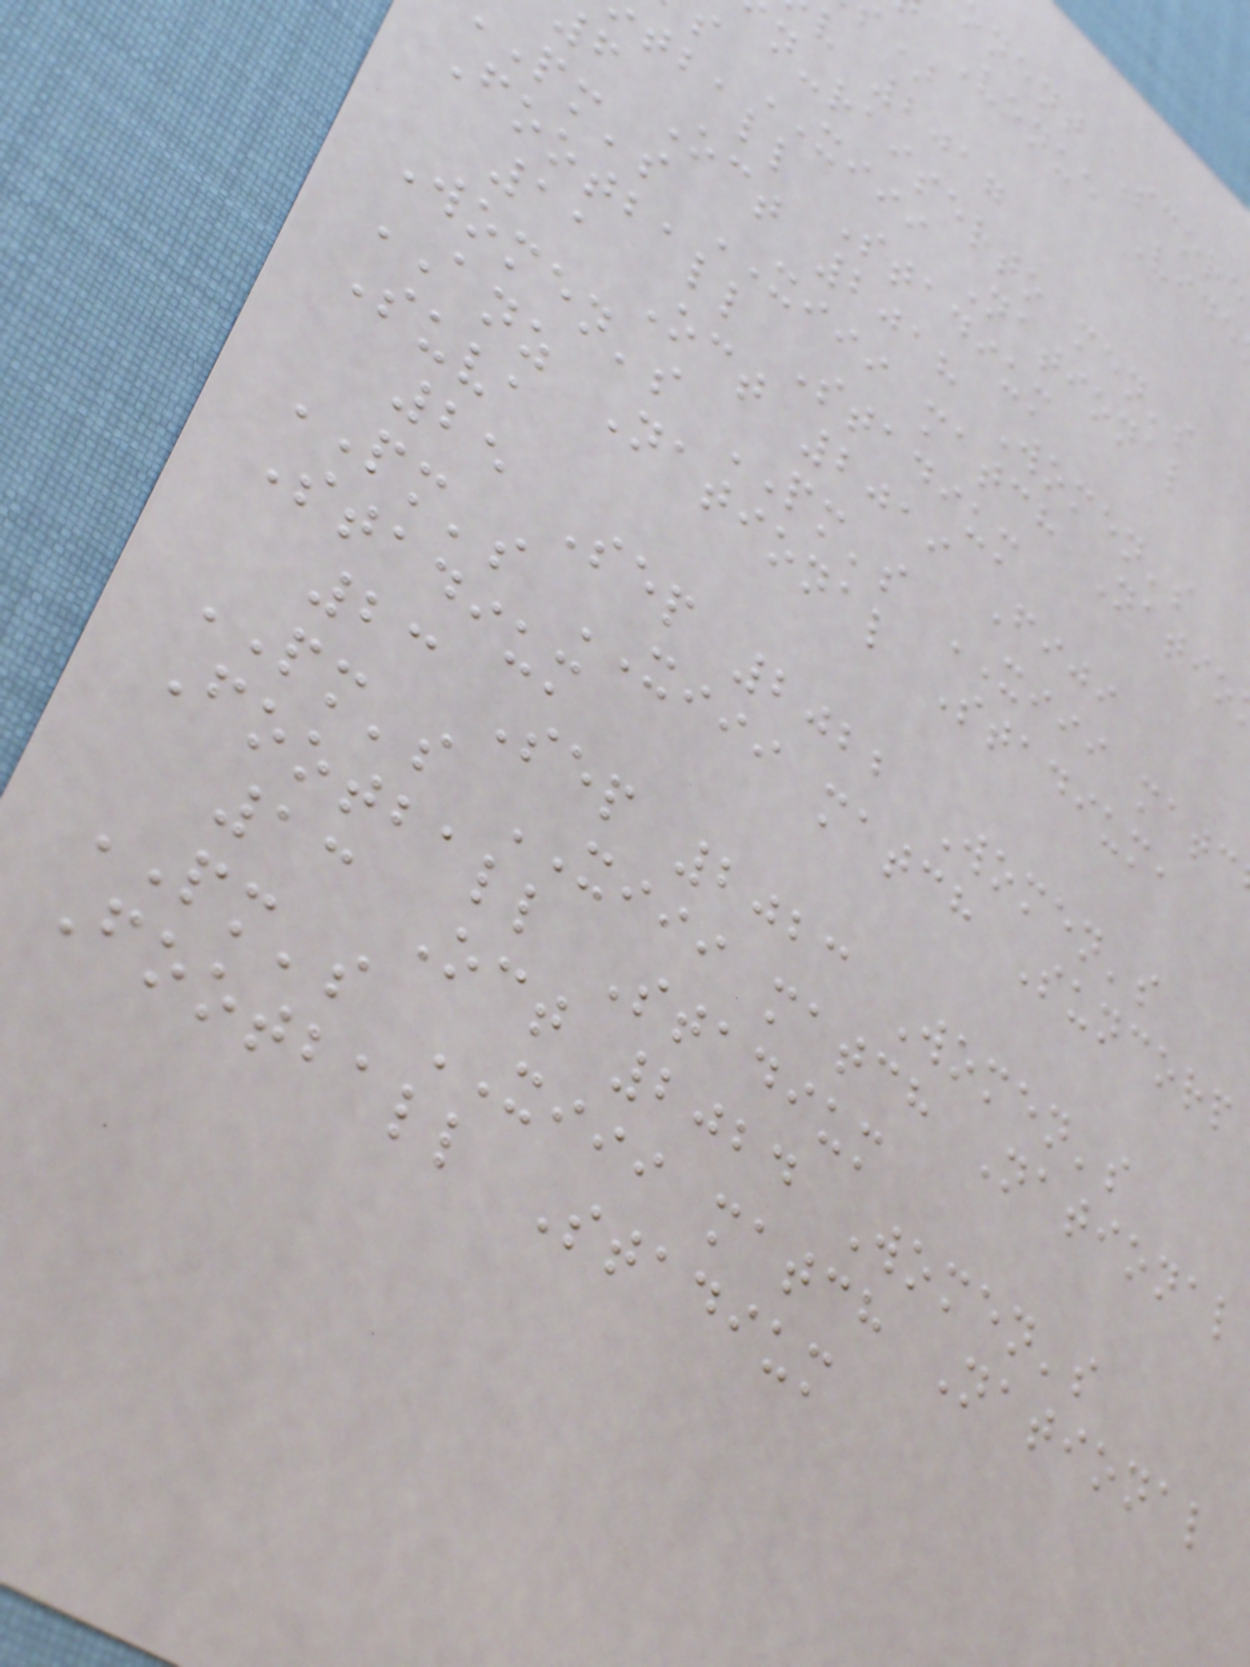nent Score
Venue Vide
v 2017
n-raiserto men's
s XIII National
tball Stadium
f Oct 2018 Women's
pm's XIII match Natio
Football Stadium
11 Oct 2019 Fiji
Women's PM's XIII matc
ANZ National Stadium,
Suva
25 Sep 2022 Women's
PM's XIII match Suncorp
Stadium
23 Sep 2023 Women's
PM's XIII match National
Football Stadium
13 Oct 2024 Women's
PM's XIII match National
Football Stadium
